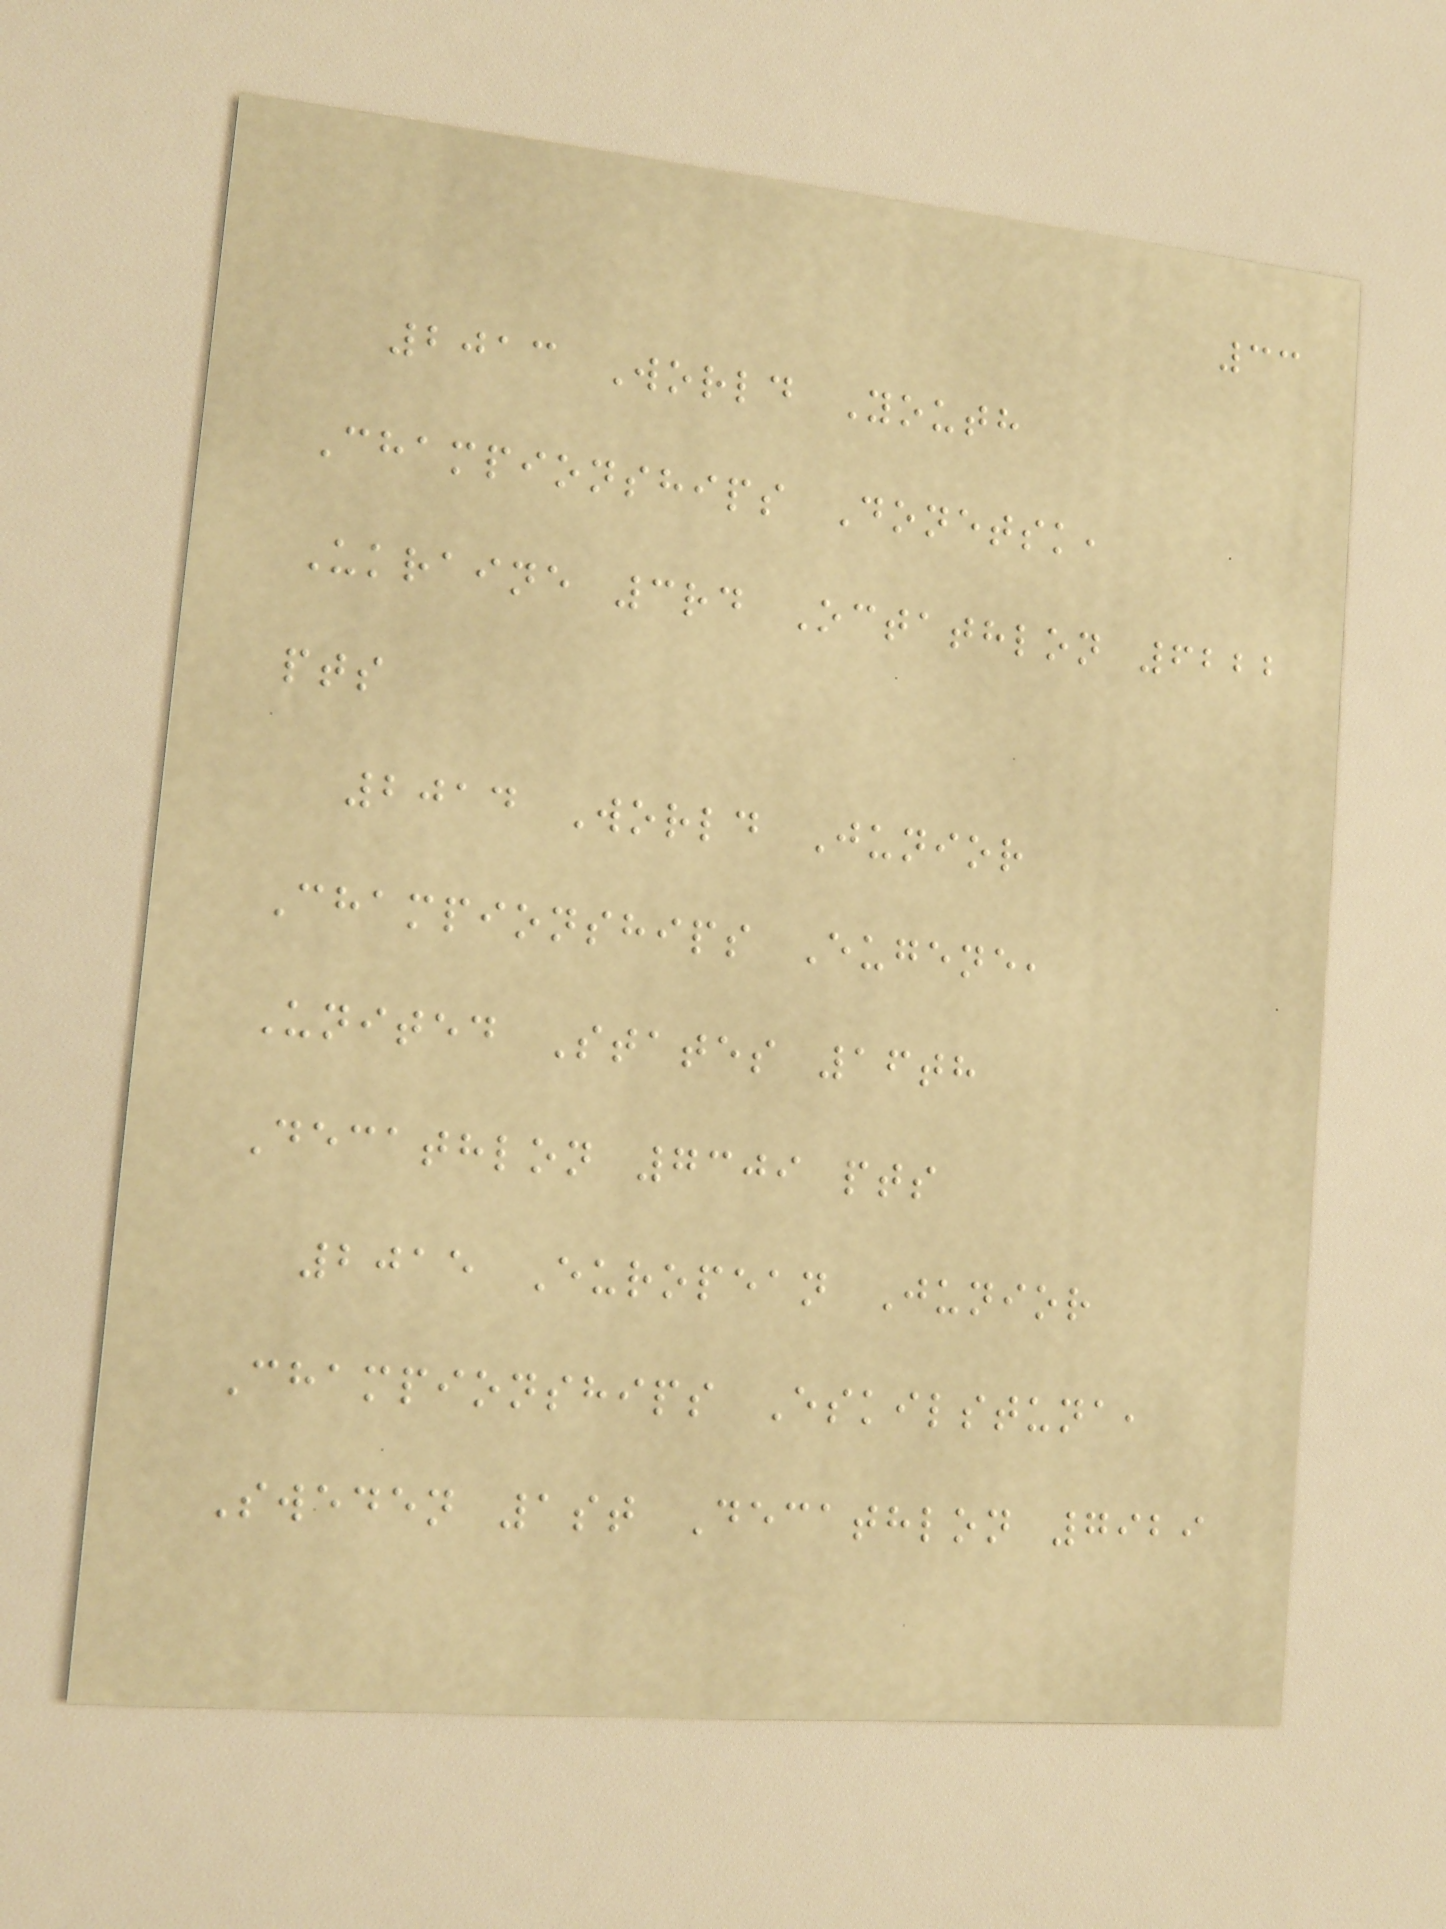33
2013 World Youth
Championships Donetsk,
Ukraine 3rd Octathlon 6222
pts
2014 World Junior
Championships Eugene,
United States 16th
Decathlon 7309 pts
2015 European Junior
Championships Eskilstuna,
Sweden 1st Decathlon 7929
